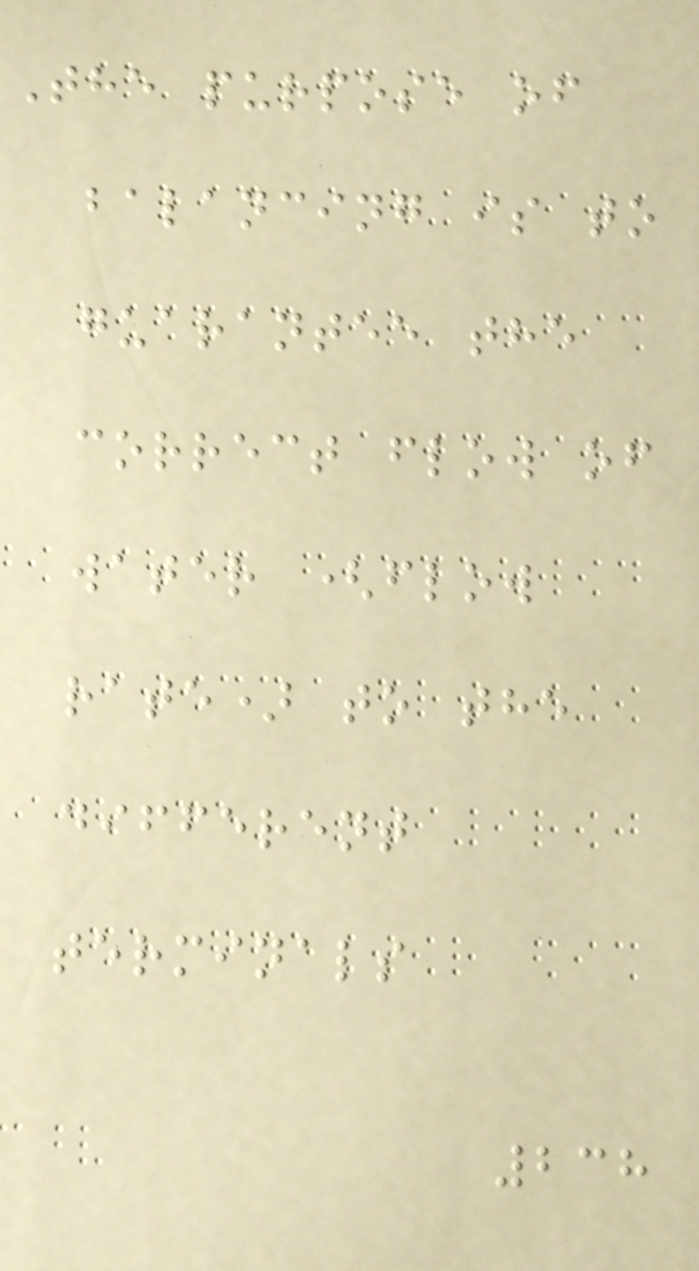The purpose of
balancing is to
guarantee the
correct flow of
water (flow
rate) to the
different
terminals
238
